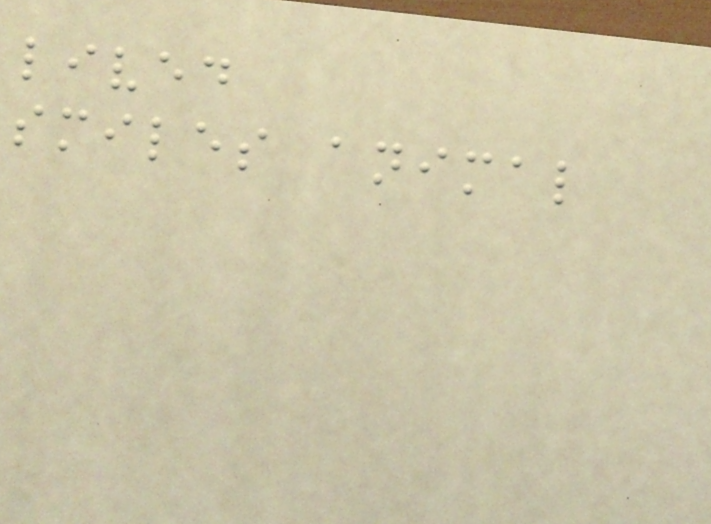lived
smiles animal
